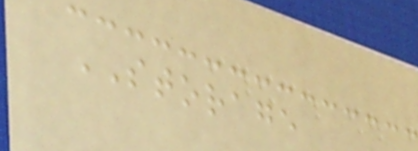STORAGE
